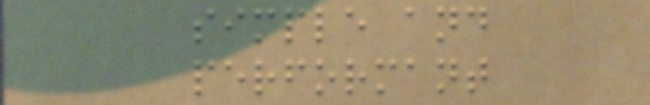simple and
performant
